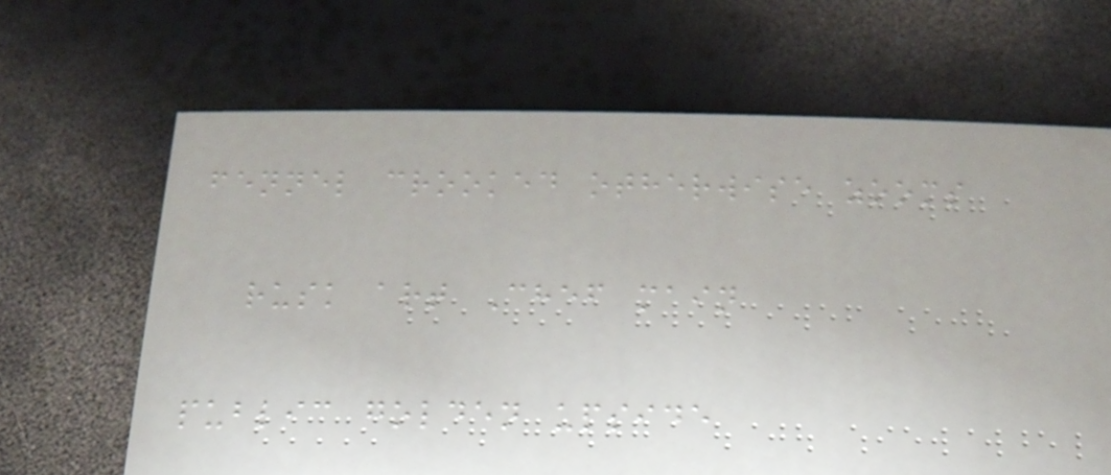fennel crooked otherwise zooms
rusk art Chef main
public golden upside
